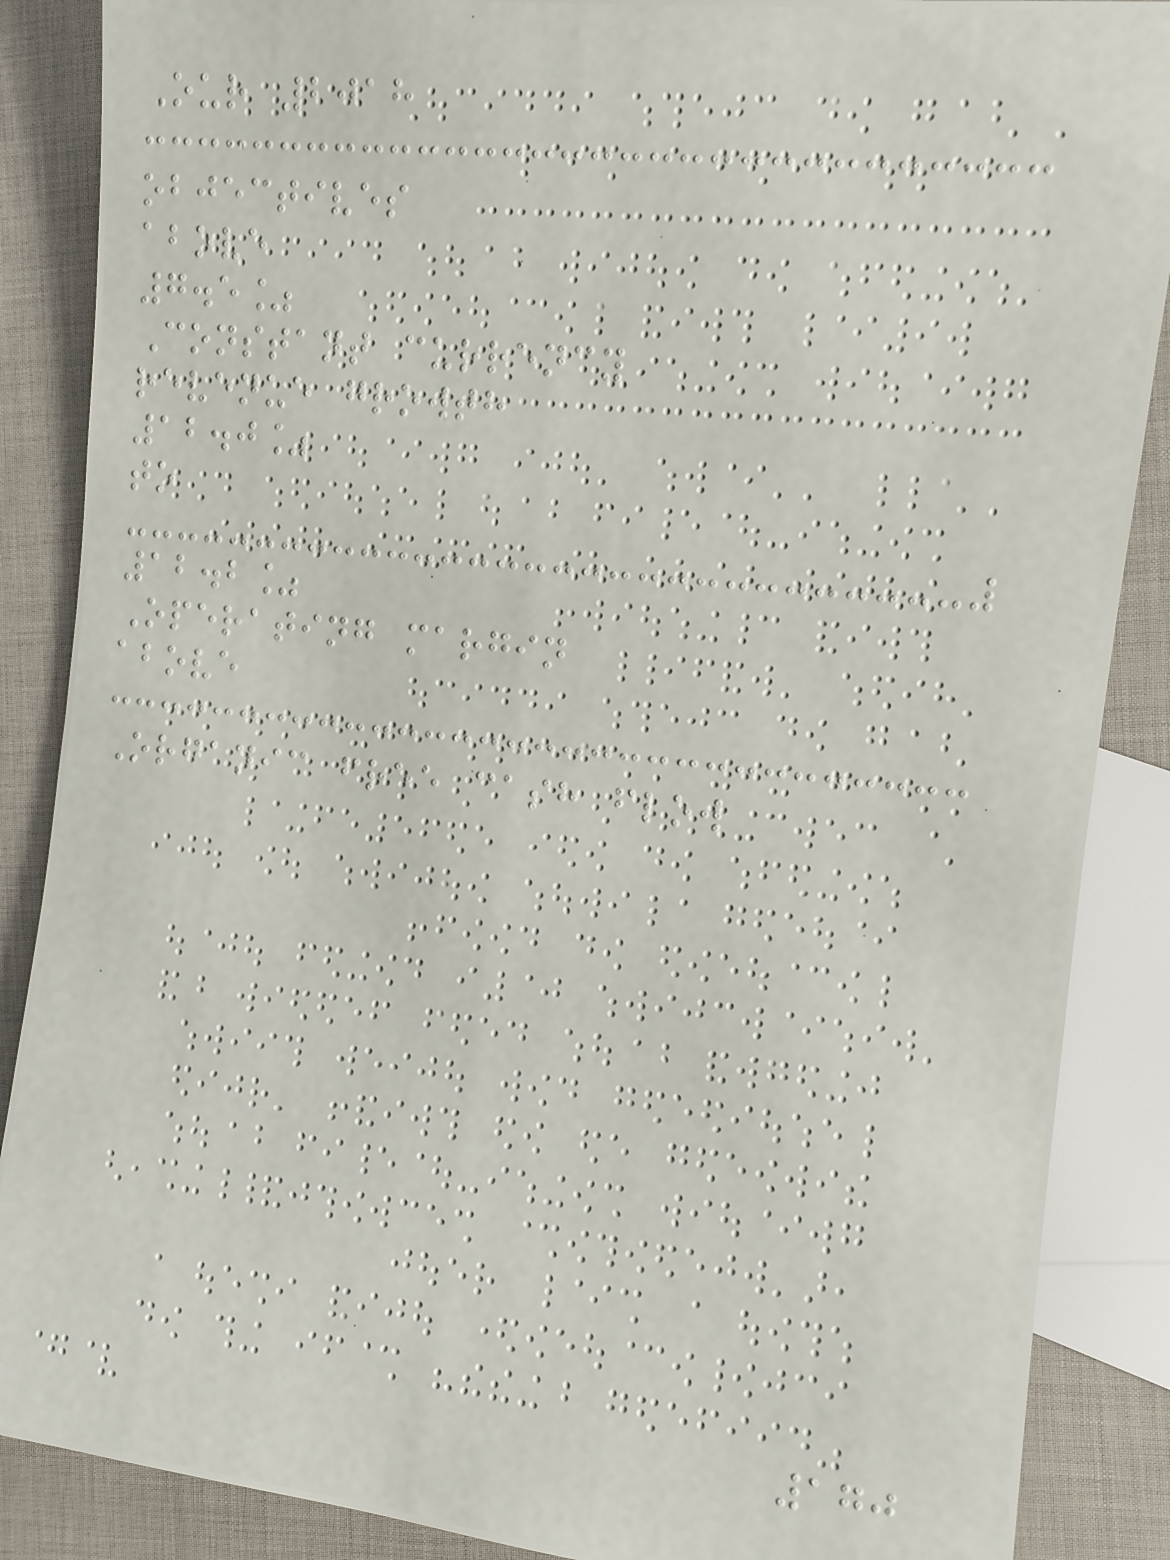Our 2018
objectives
above
7.5%
Constant currency
revenue growth
12.0%
to
12.2%
Operating margin
above
Organic free cash flow
170
